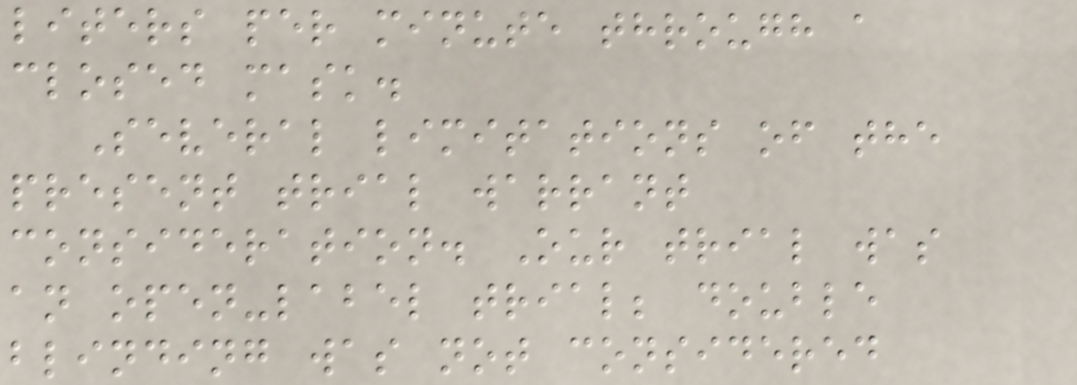liters per minute through a
closed mask.
Several limitations of the
present trial warrant
consideration. Our trial was
an open-label trial; double
blinding was not considered
